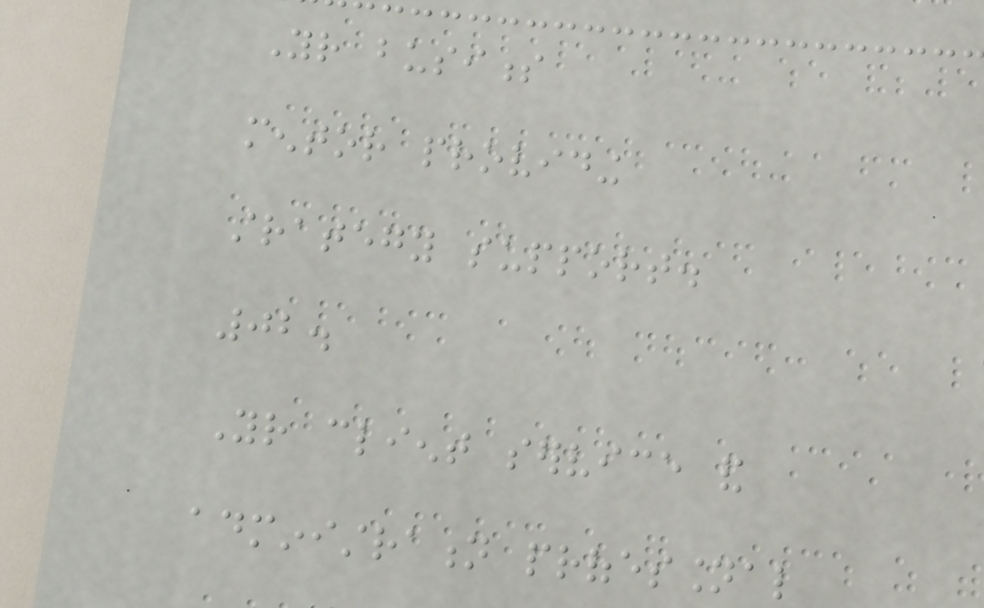Your business
mentor providing
strategy support.
02.
Your client service and
administration professional
